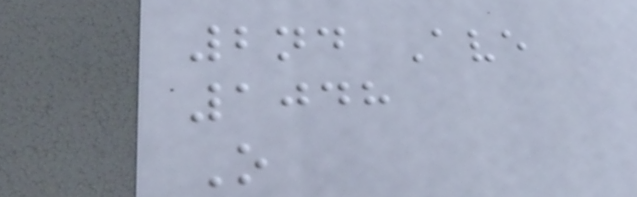2nd Ave
1048
O
